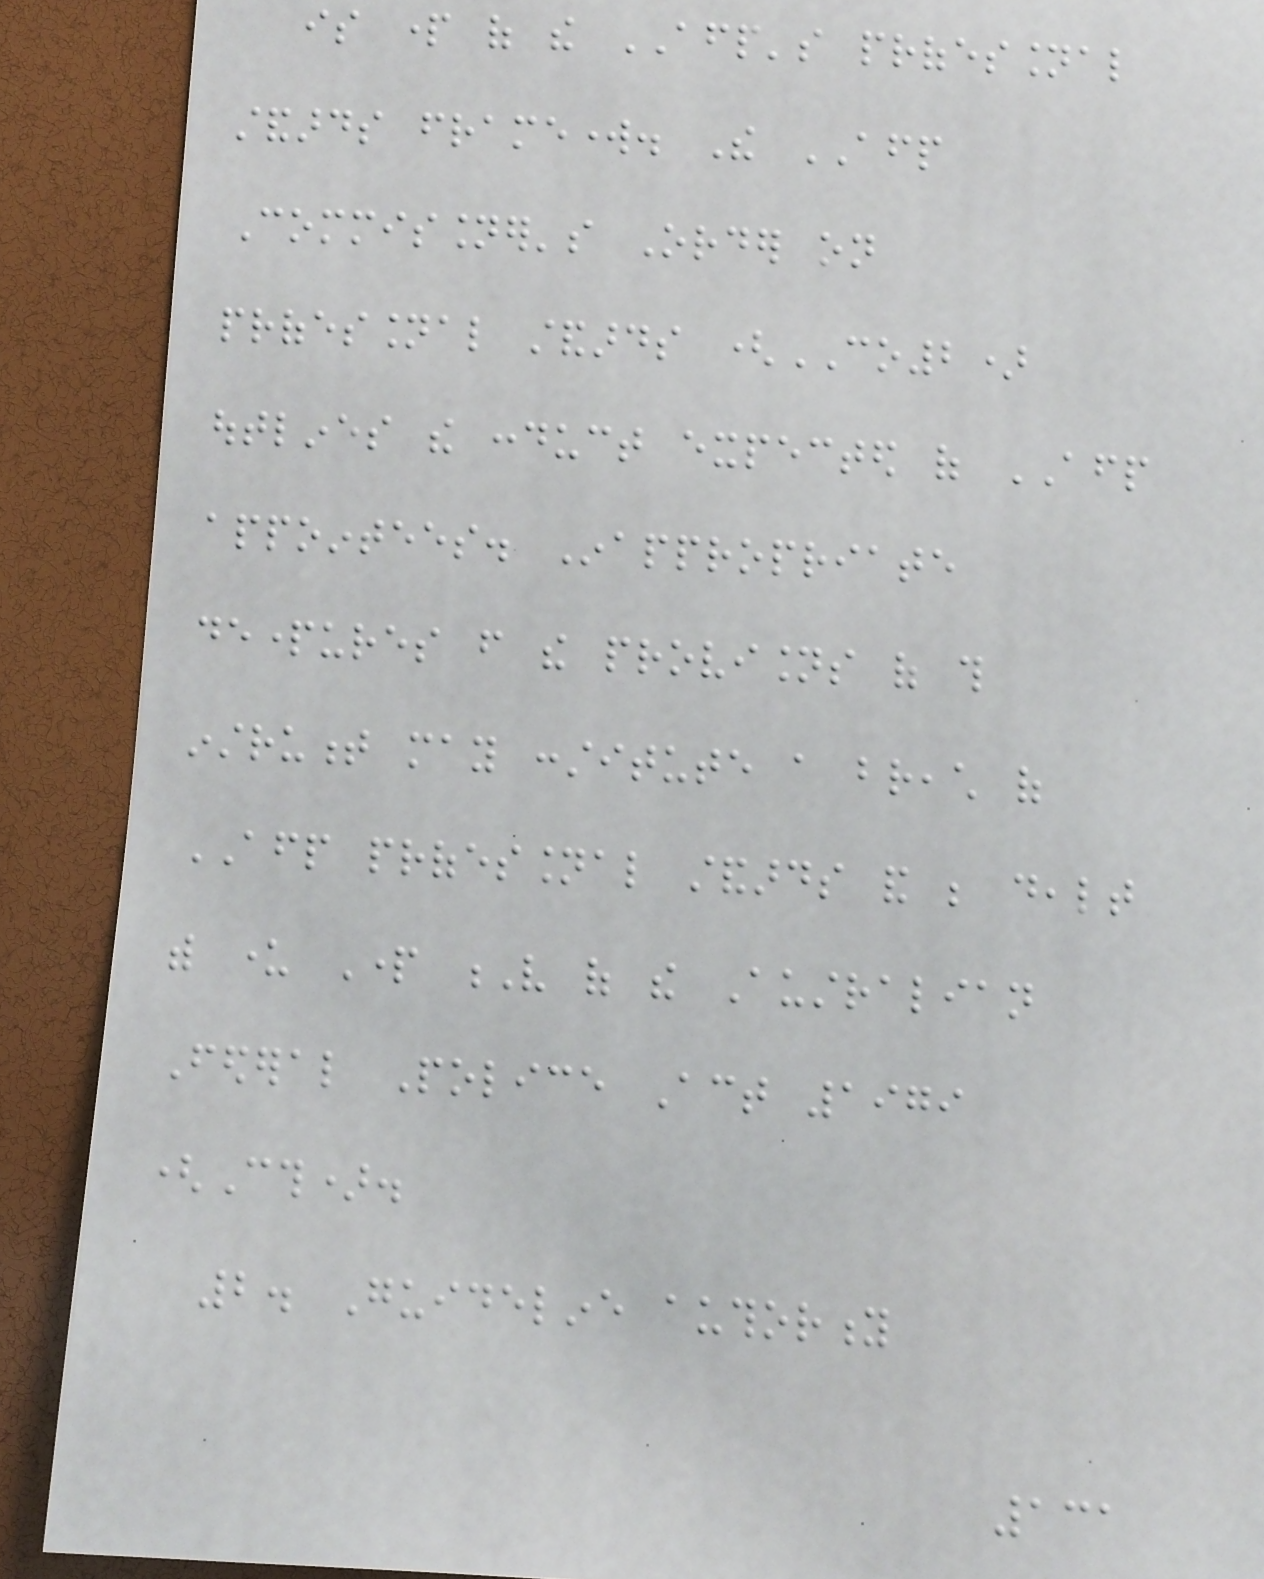is part of the AFP's professional
standards framework. The AFP
Commissioner's Order on
professional standards (CO2)
outlines the conduct expected of AFP
appointees. Inappropriate
departures from the provisions of this
instrument may constitute a breach of
AFP professional standards and be dealt
with under Part V of the Australian
Federal Police Act 1979
(Cth).
2. Guideline authority
131
